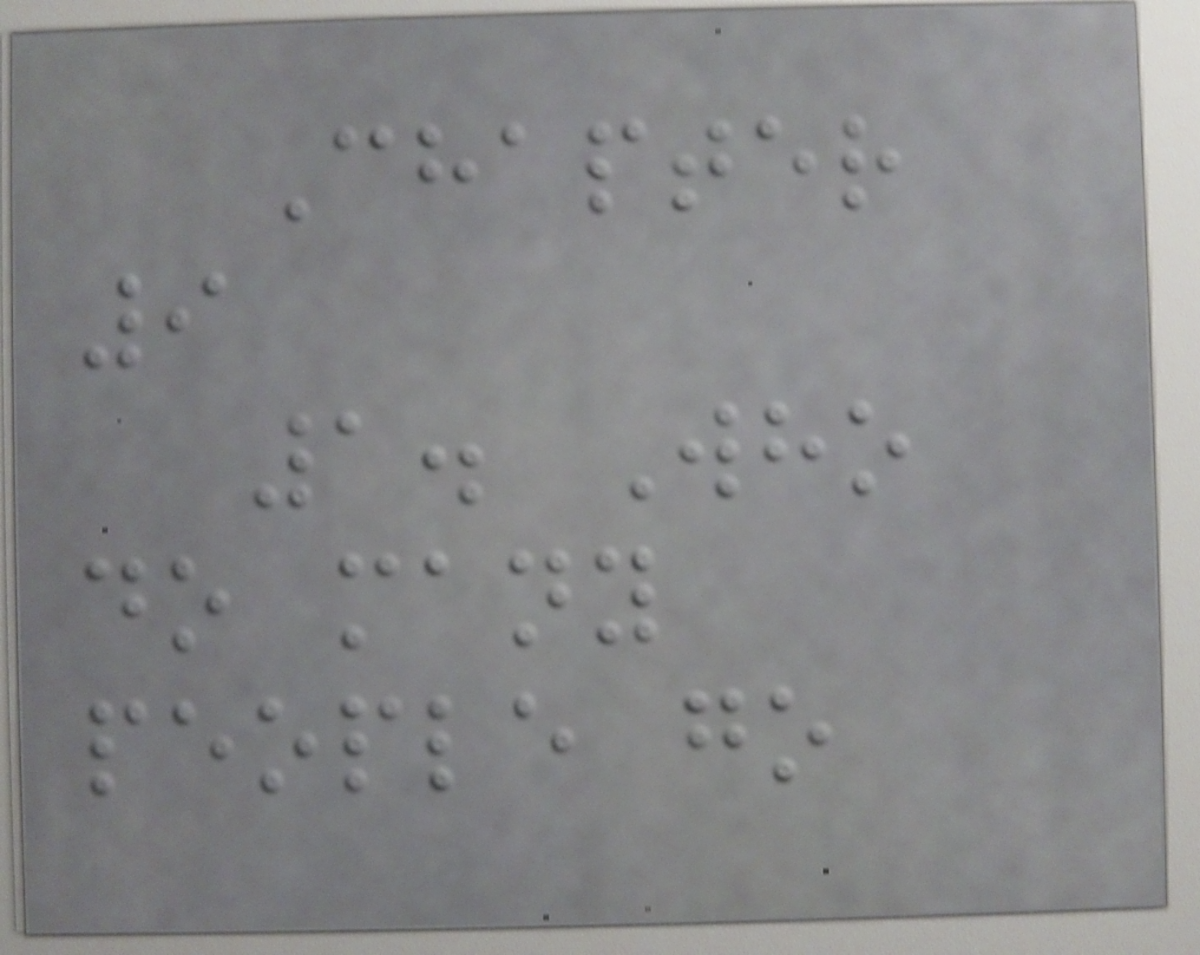Chapter
9
1. Who
do many
people go
